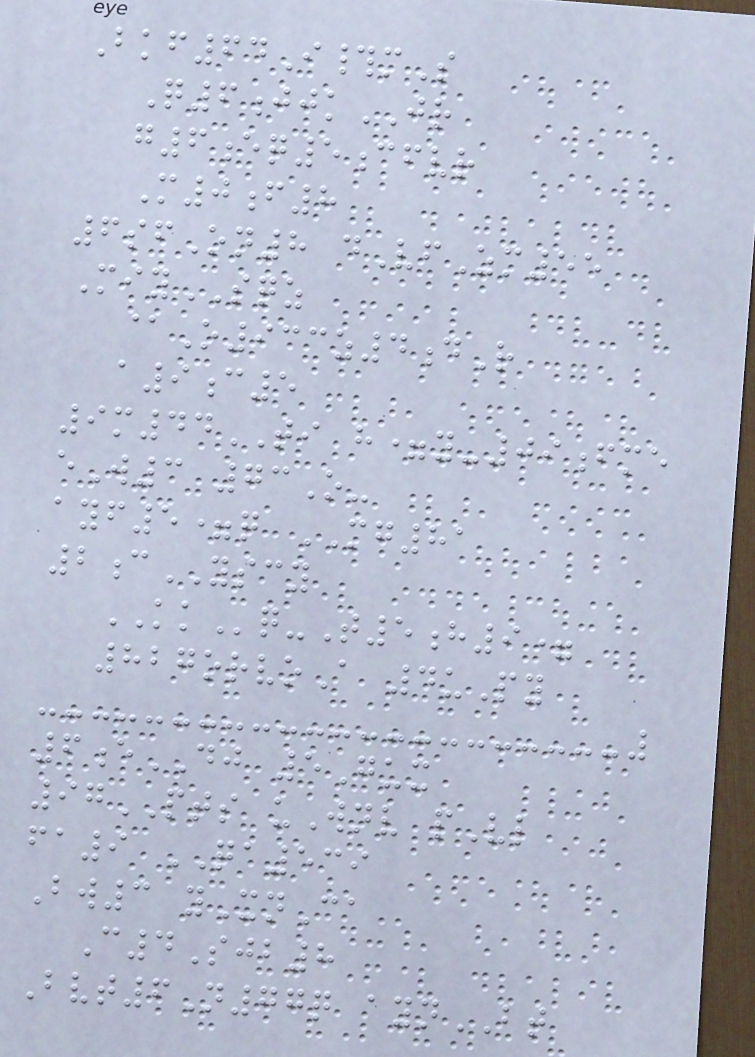Bkf64I#mS
Q6jjkJR
g6eq5cfvr
M0f8
6sfOn8 dVfZm55
MiySQZ
@O933z4dR
a9c5
9m44TI h=y-09fme
eW3 73O-
ayf5=q MG81
2cYSCY
KKq-T5h9=
827orvoA 4uPy
6eDJ 5Gux
97PTS uWnv pVl
fa9 QA539
Bw3 yXnCa
C4Sjb8
Bvt6N77q aynBT
